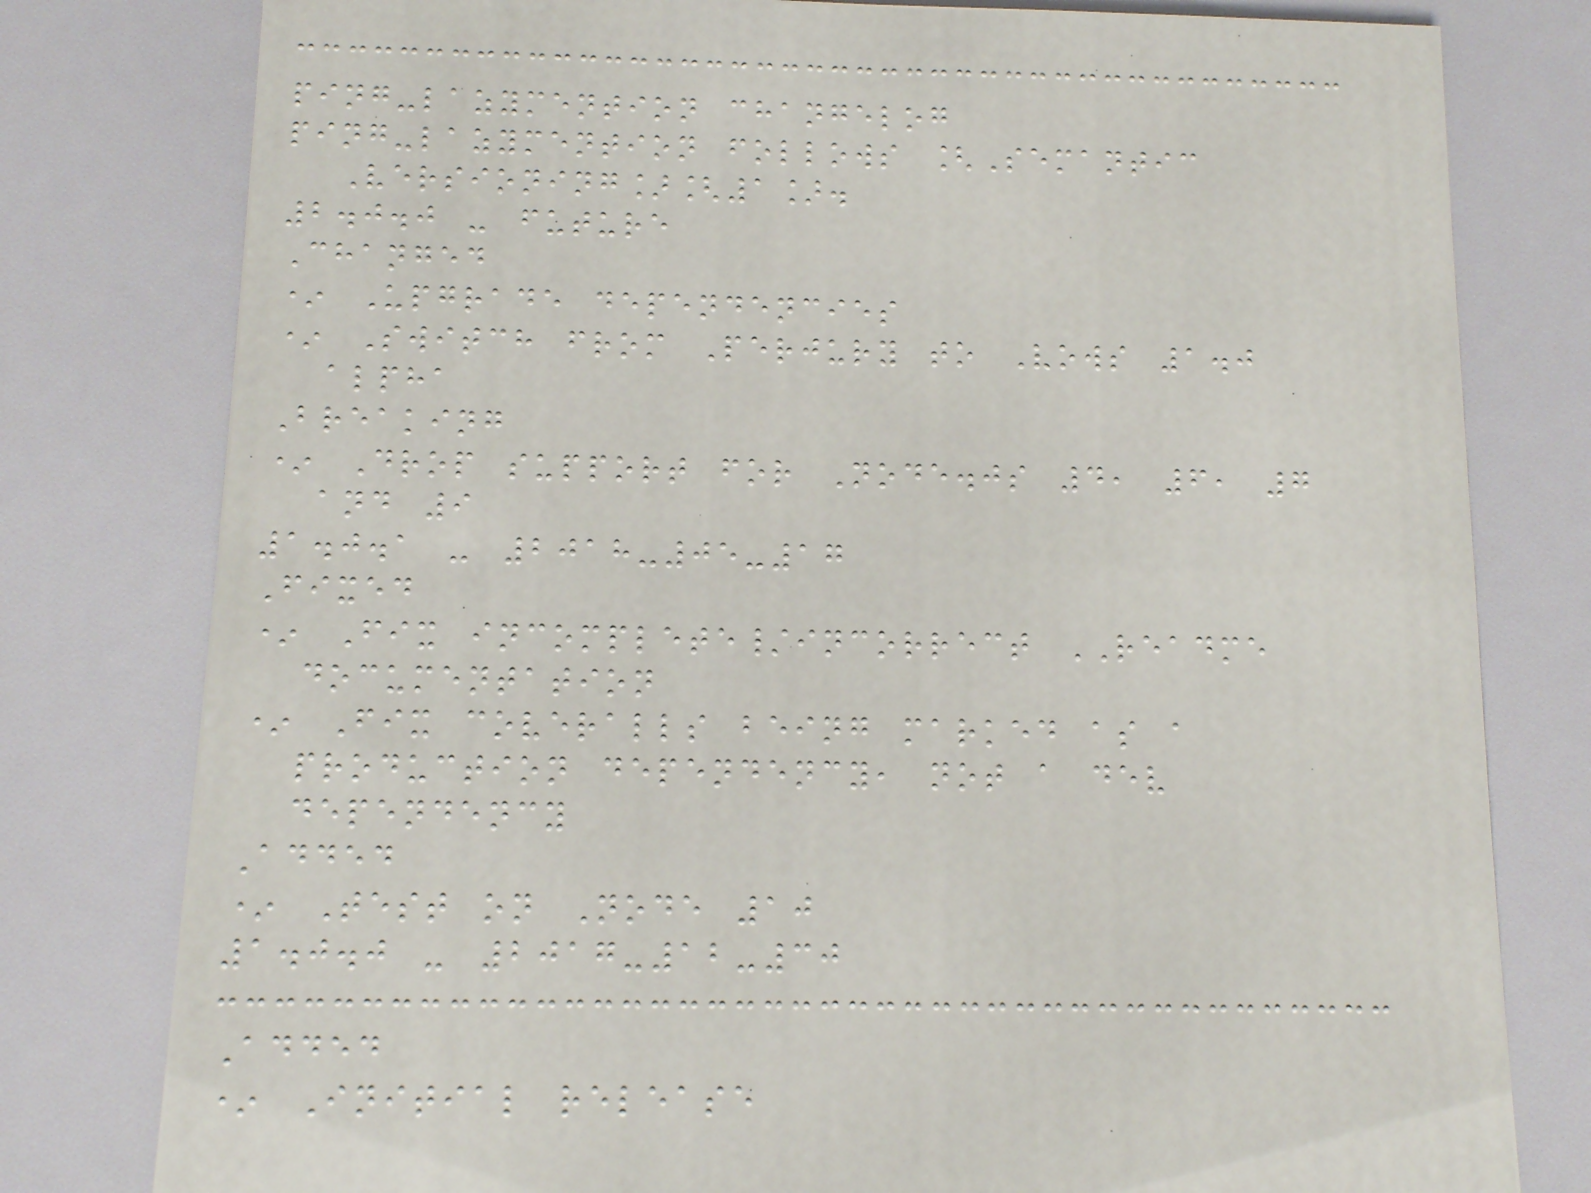ping-lazymention changelog
ping-lazymention follows [Semantic
Versioning][1].
2.0.0 - future
Changed
* Upgrade dependencies
* Switch from Perjury to Vows 1.0
alpha
Breaking
* Drop support for Node.js 4, 6, 7
and 9
1.0.1 - 2018-05-17
Fixed
* Fix incomplete/incorrect README
documentation
* Fix coveralls being marked as a
production dependency, not a dev
dependency
Added
* Test on Node 10
1.0.0 - 2017-12-30
Added
* Initial release
